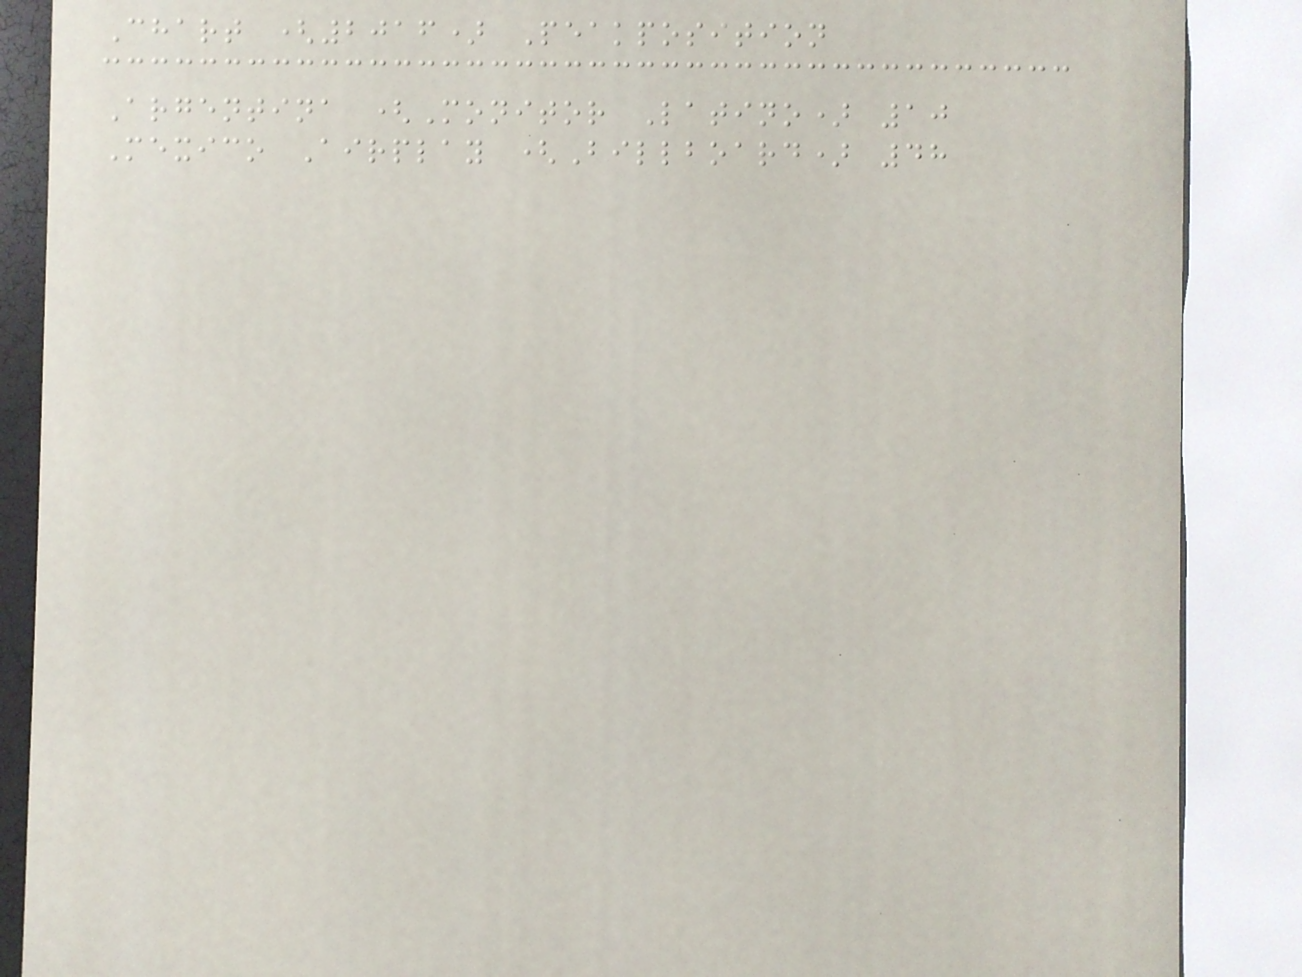Chart (2016) Peakposition
Argentina (Monitor Latino) 10
Mexico Airplay (Billboard) 48
